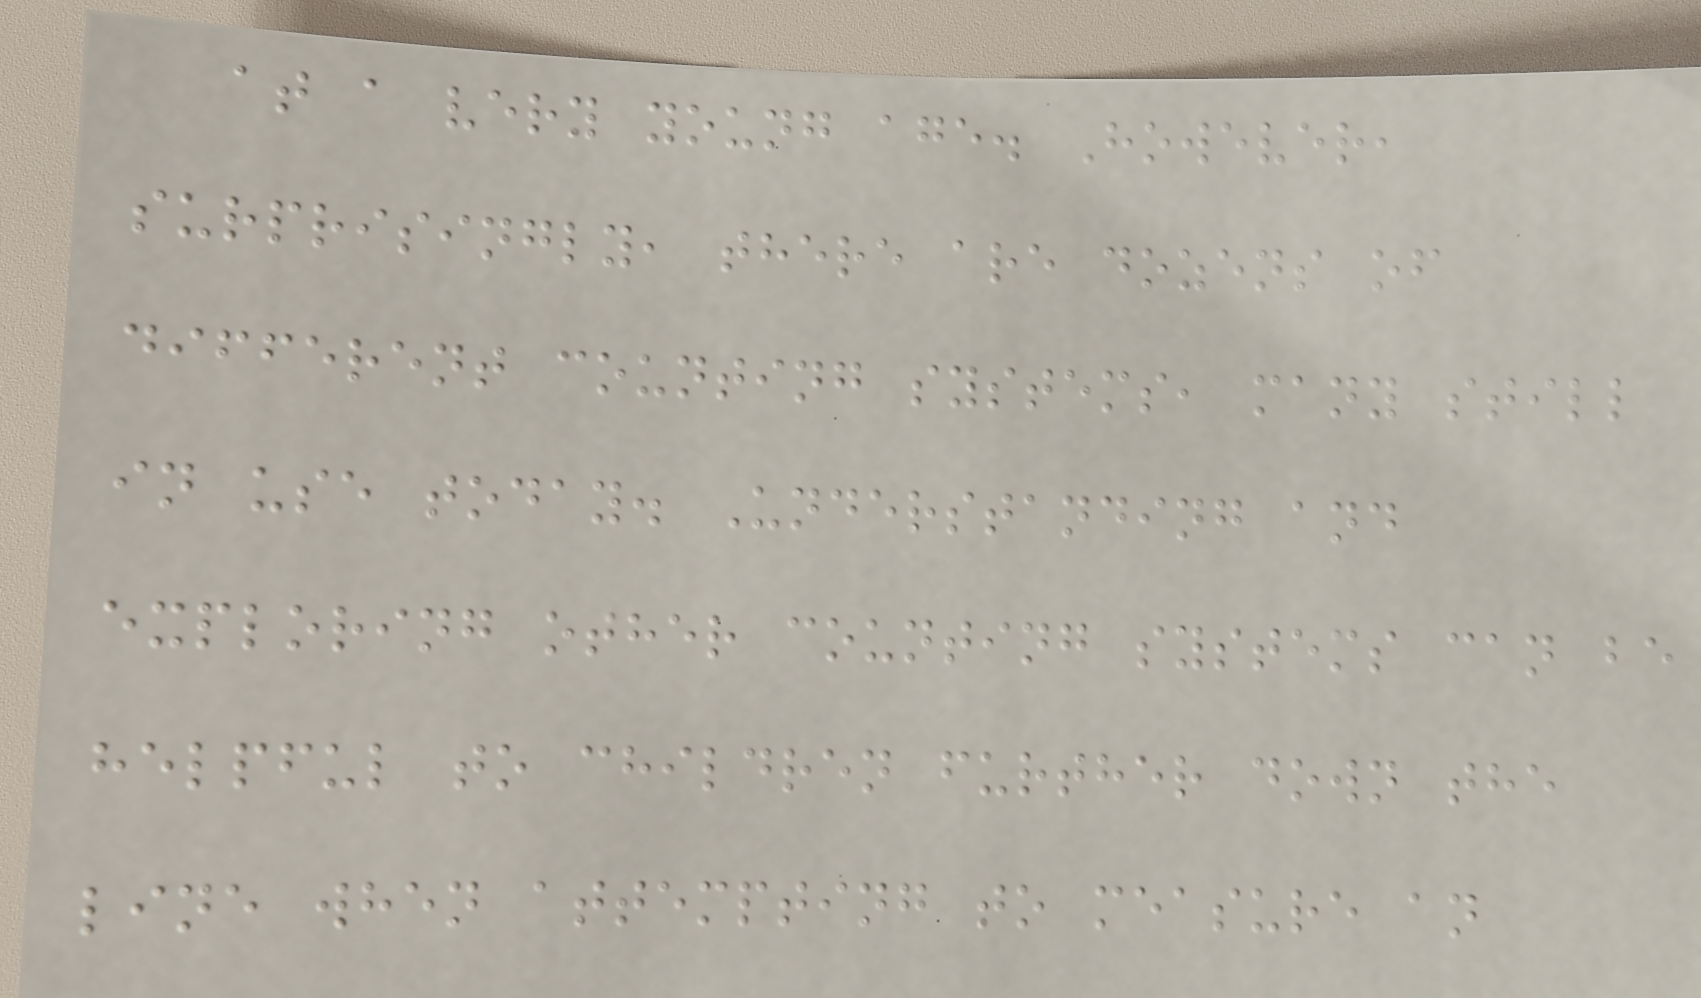at a very young age. However,
surprisingly, there are dozens of
different counting systems, many still
in use today. Understanding and
exploring other counting systems can be
helpful to children further down the
line when attempting to measure an
